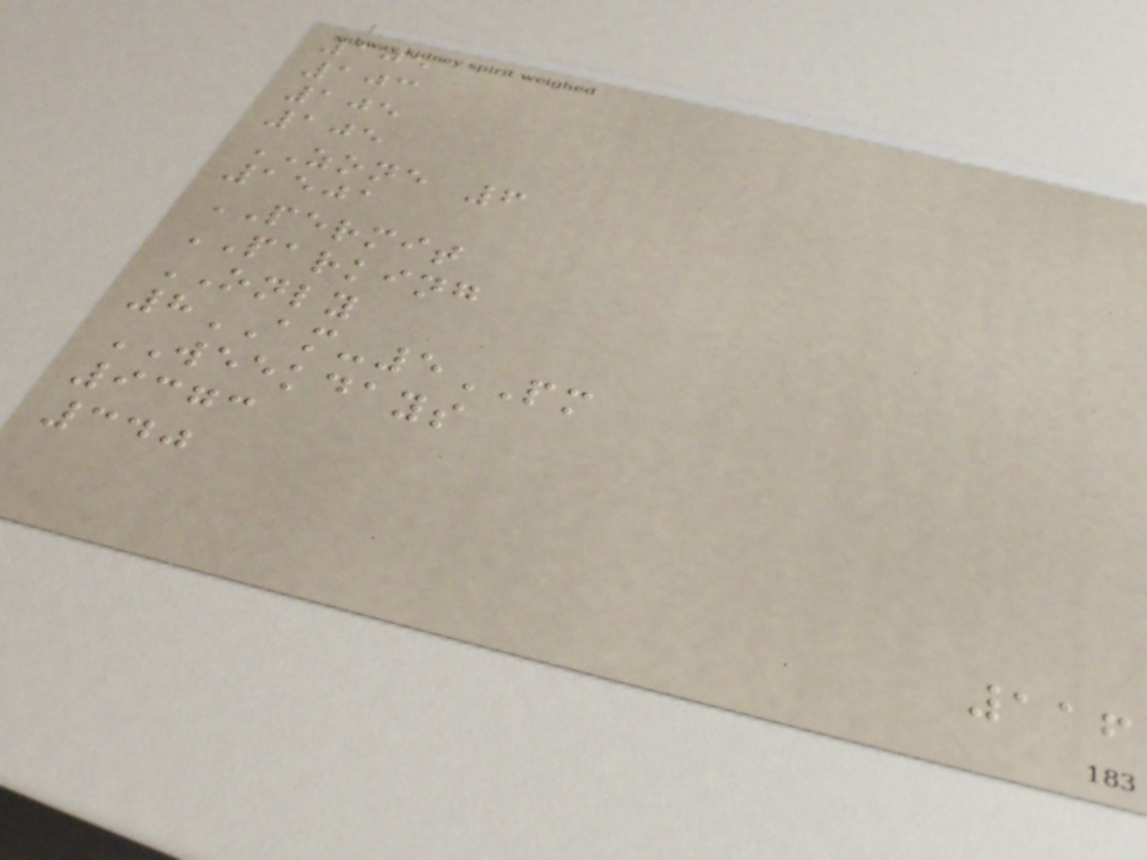105
103
105
105
ZONE 6
1501
PERMIT
PARKING
ONLY
8AM-5PM
WEEKDAYS
9373
340
116
